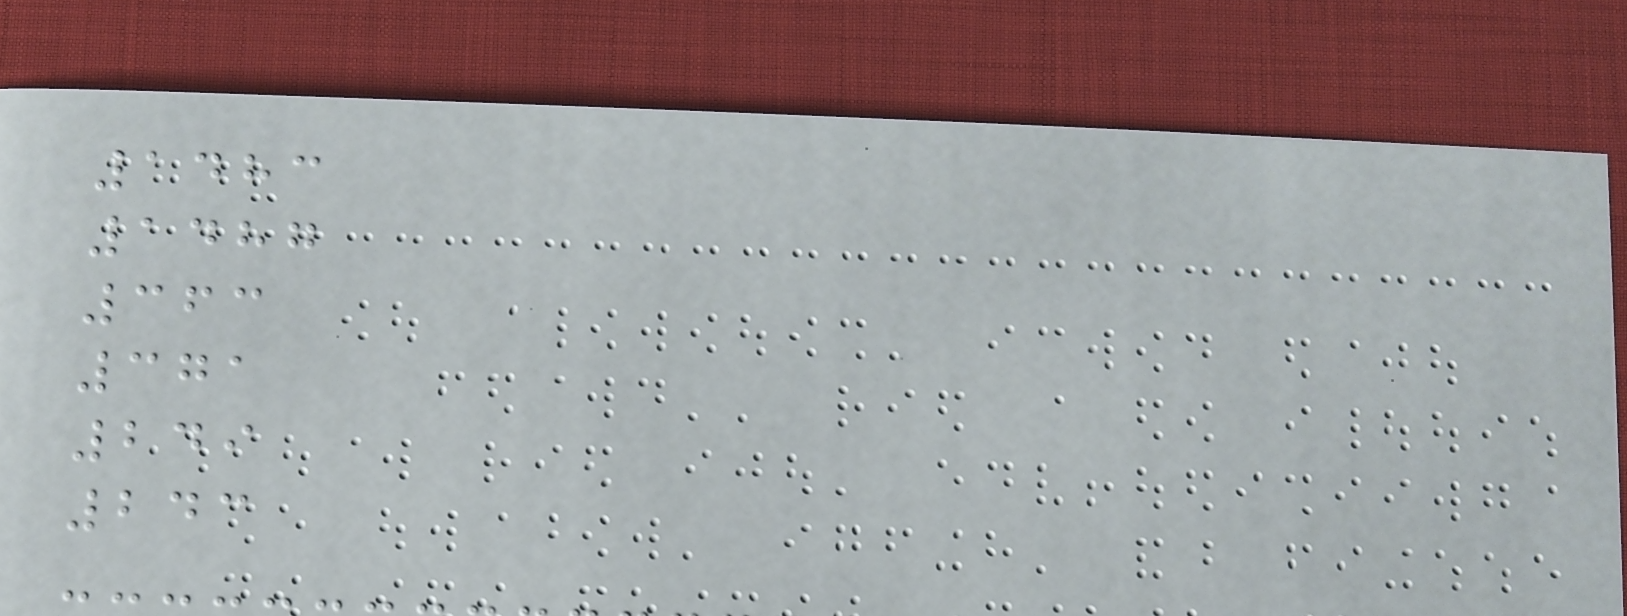1483
1487
363
371
249
243
